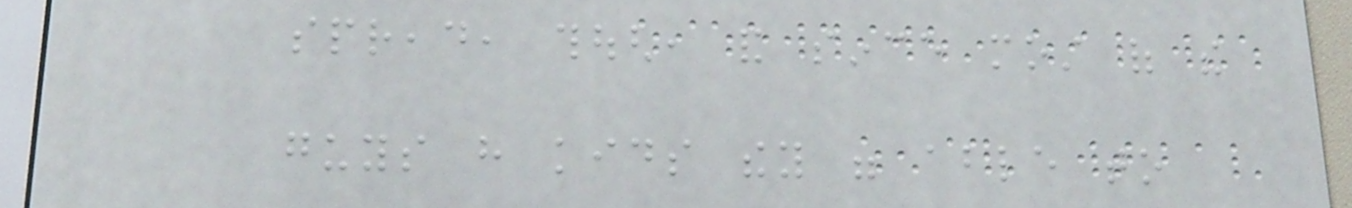spread, though, and since most of the
guys have kids they were able to
